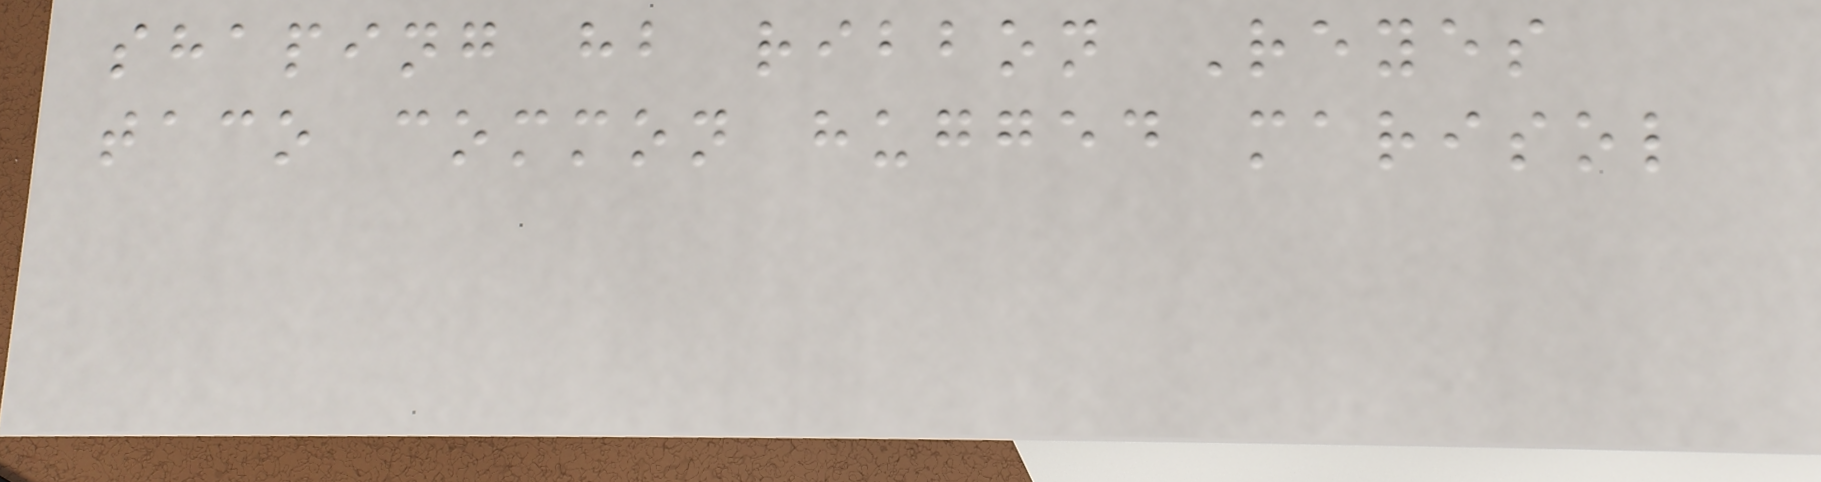shaping hb ribbon Reyes
taco common hugged marisol
